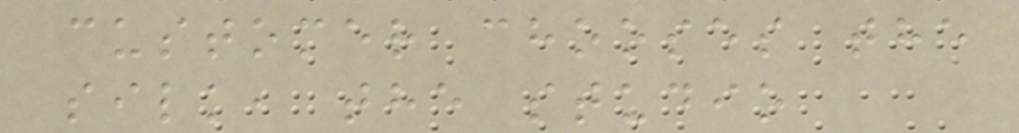customer chooses the
silk, the studio
